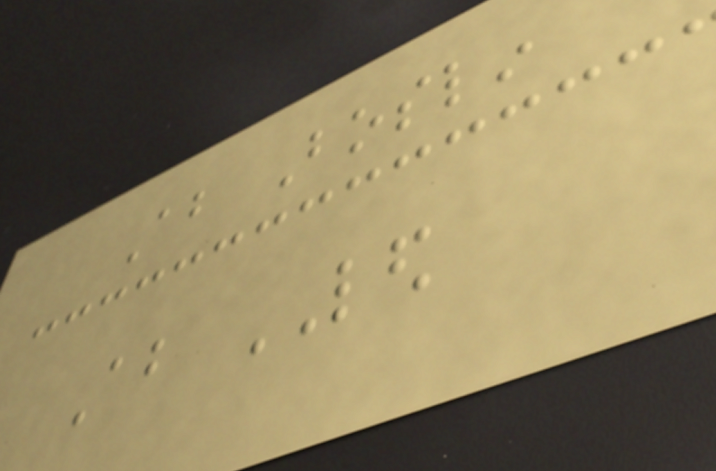About Boslin
About LED
